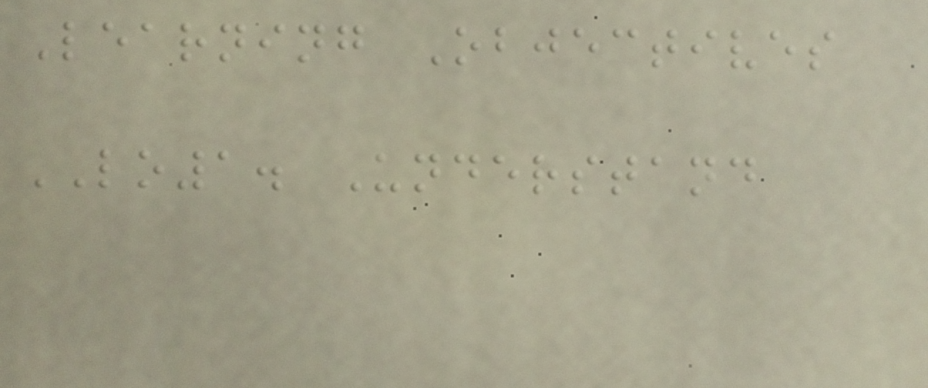Learning Objectives
LO1. Understand
